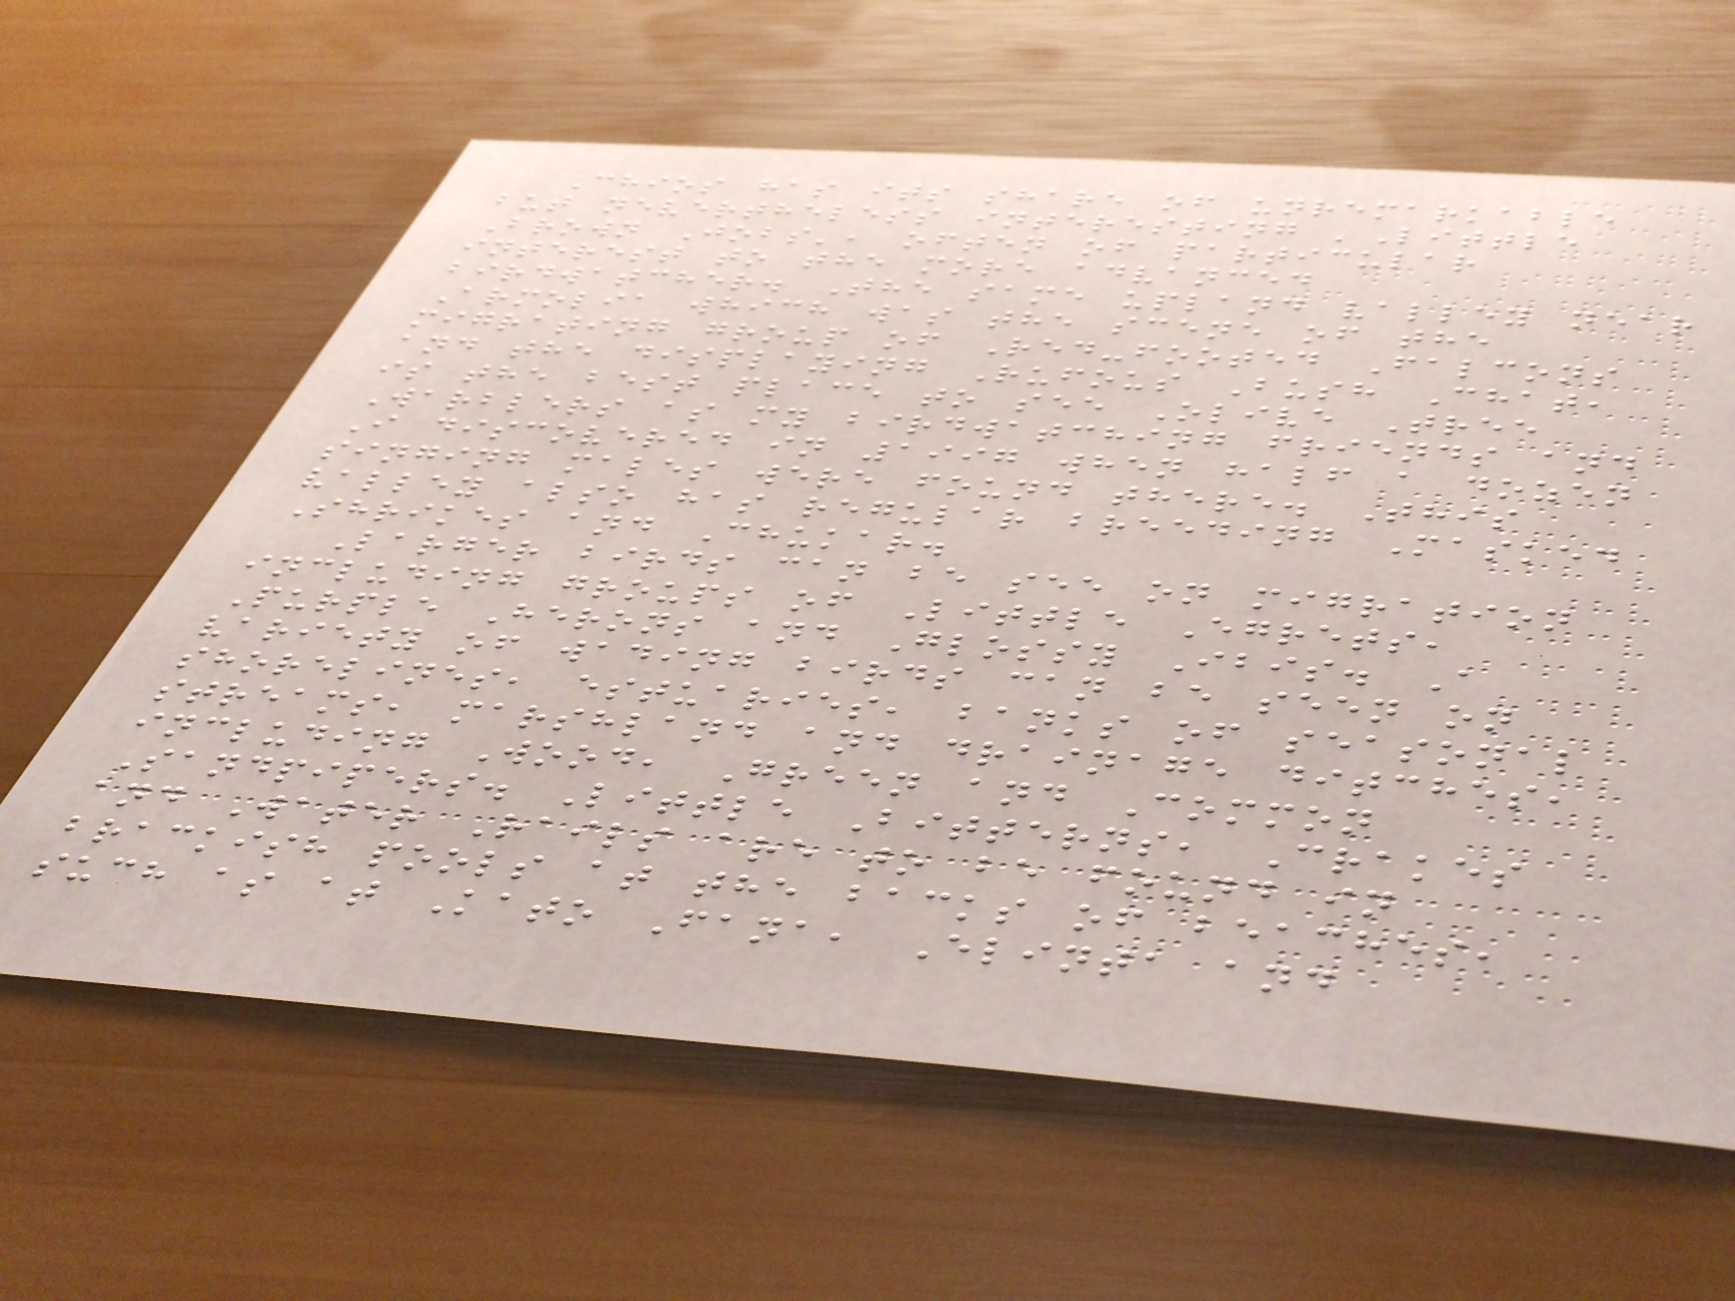Chios has its share of unremarkable
but nevertheless interesting 'Little
Brown Jobs', often of particular
interest to the more advanced
birdwatcher. The same upland valley near
Armolia which was the scene of the
migrating group of Red-footed Falcons
and the displaying Rufous Bush Chat,
is the best place to see Olive Tree
Warblers as my birdwatching friends and
I discovered in 1997 when half a dozen
singing males were found there. This
valley also has regular breeding Masked
Shrikes and Chukar.
Larger birds can be see on migration
including groups of Little Egrets,
Purple Herons and Glossy Ibis. A
variety of wading birds can be seen on
shorelines, estuaries, banks of seasonal
streams, marshland and drainage ditches,
including Wood, Green and Common
Sandpipers. Little Bitterns, Crakes
and Water Rails are to be found in
brackish pools at the backs of beaches,
such as at Kato Fana, Elinta and
